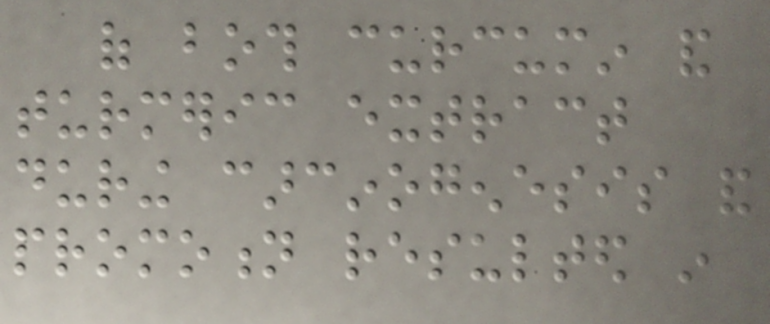of both curcumin and
turmeric extract
during carcinogenesis and
promotion resulted in
